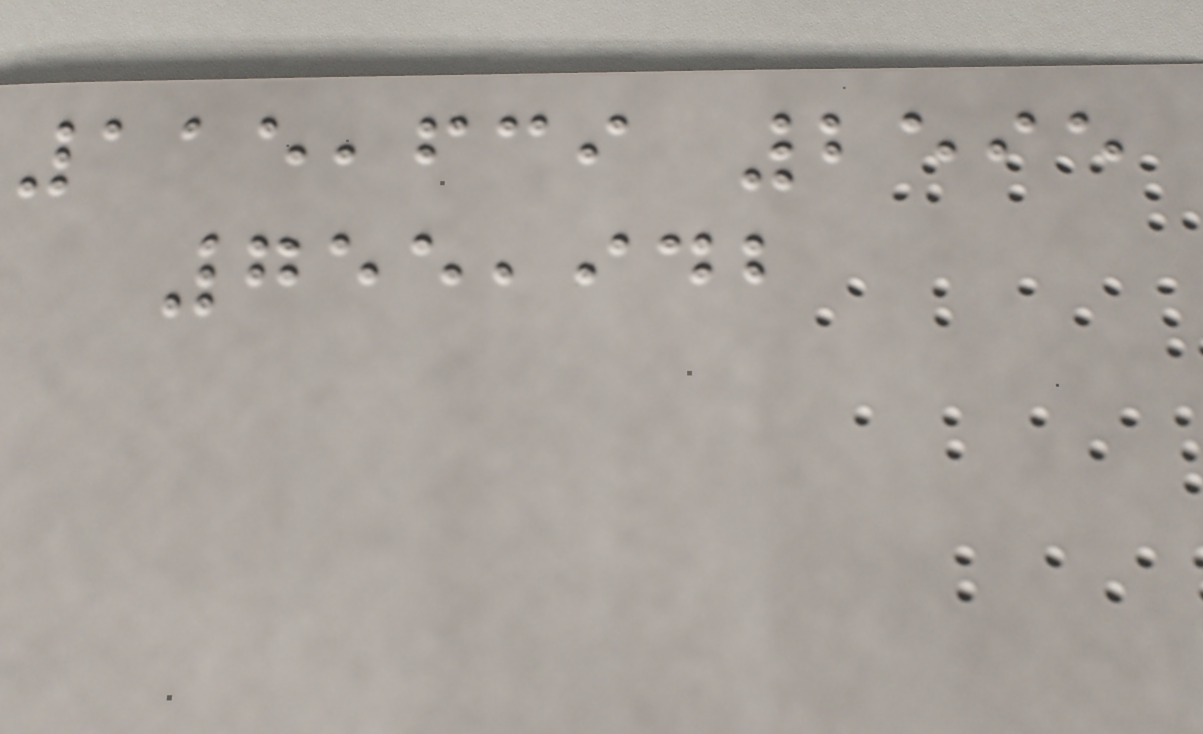115,639 2595
755,942
